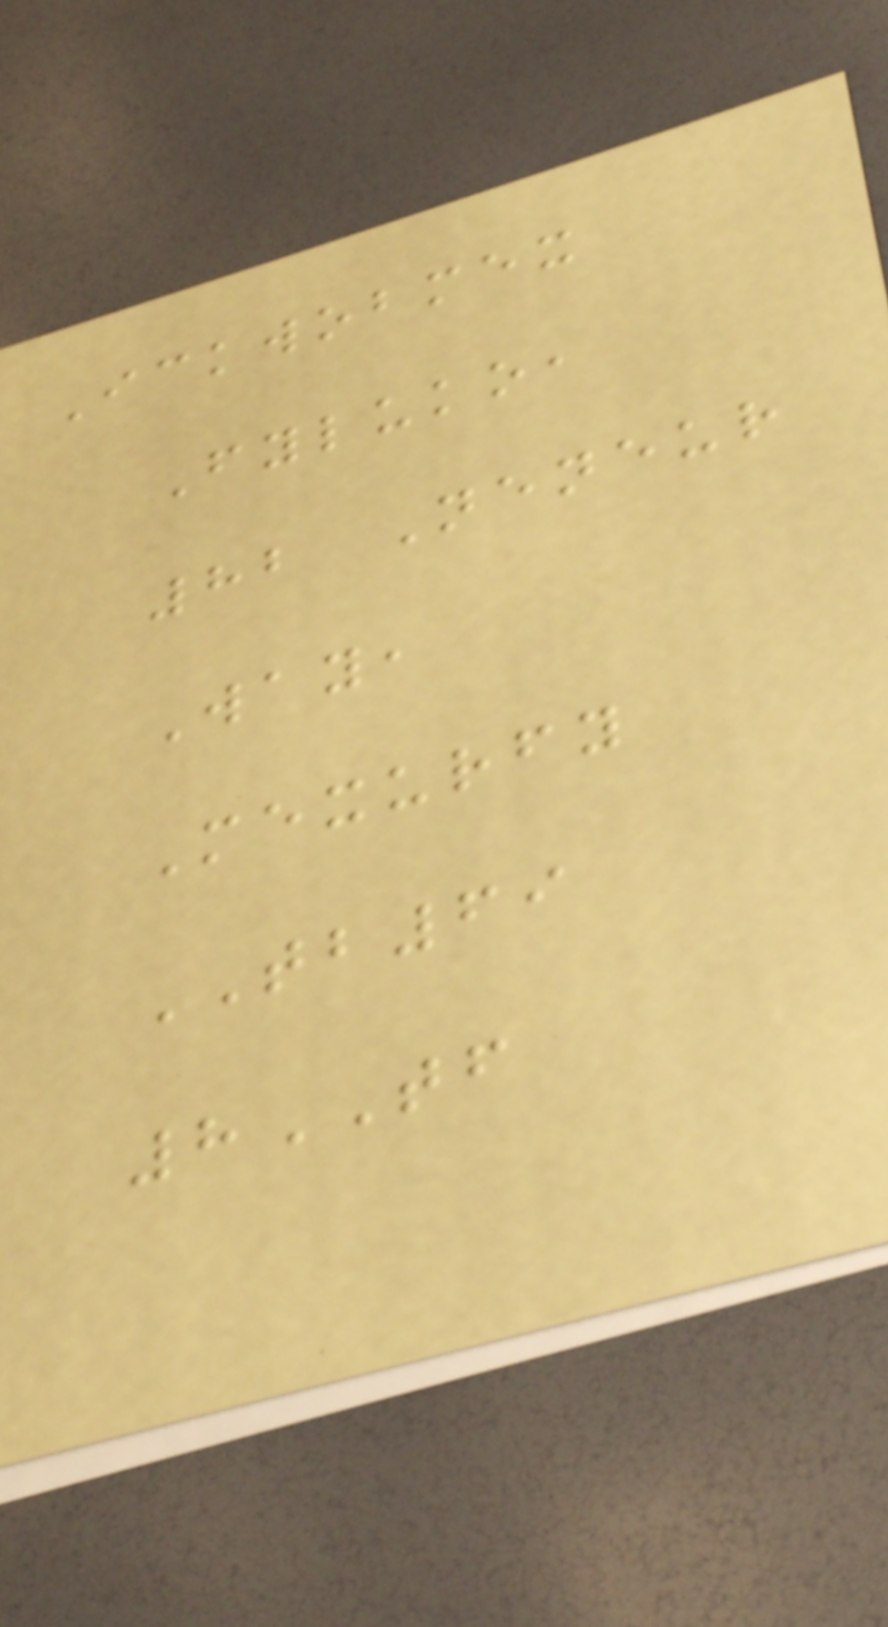Ickwobmex
Fyluko,
82 Neneur
Way,
Mexurfy
TB69
8TF
